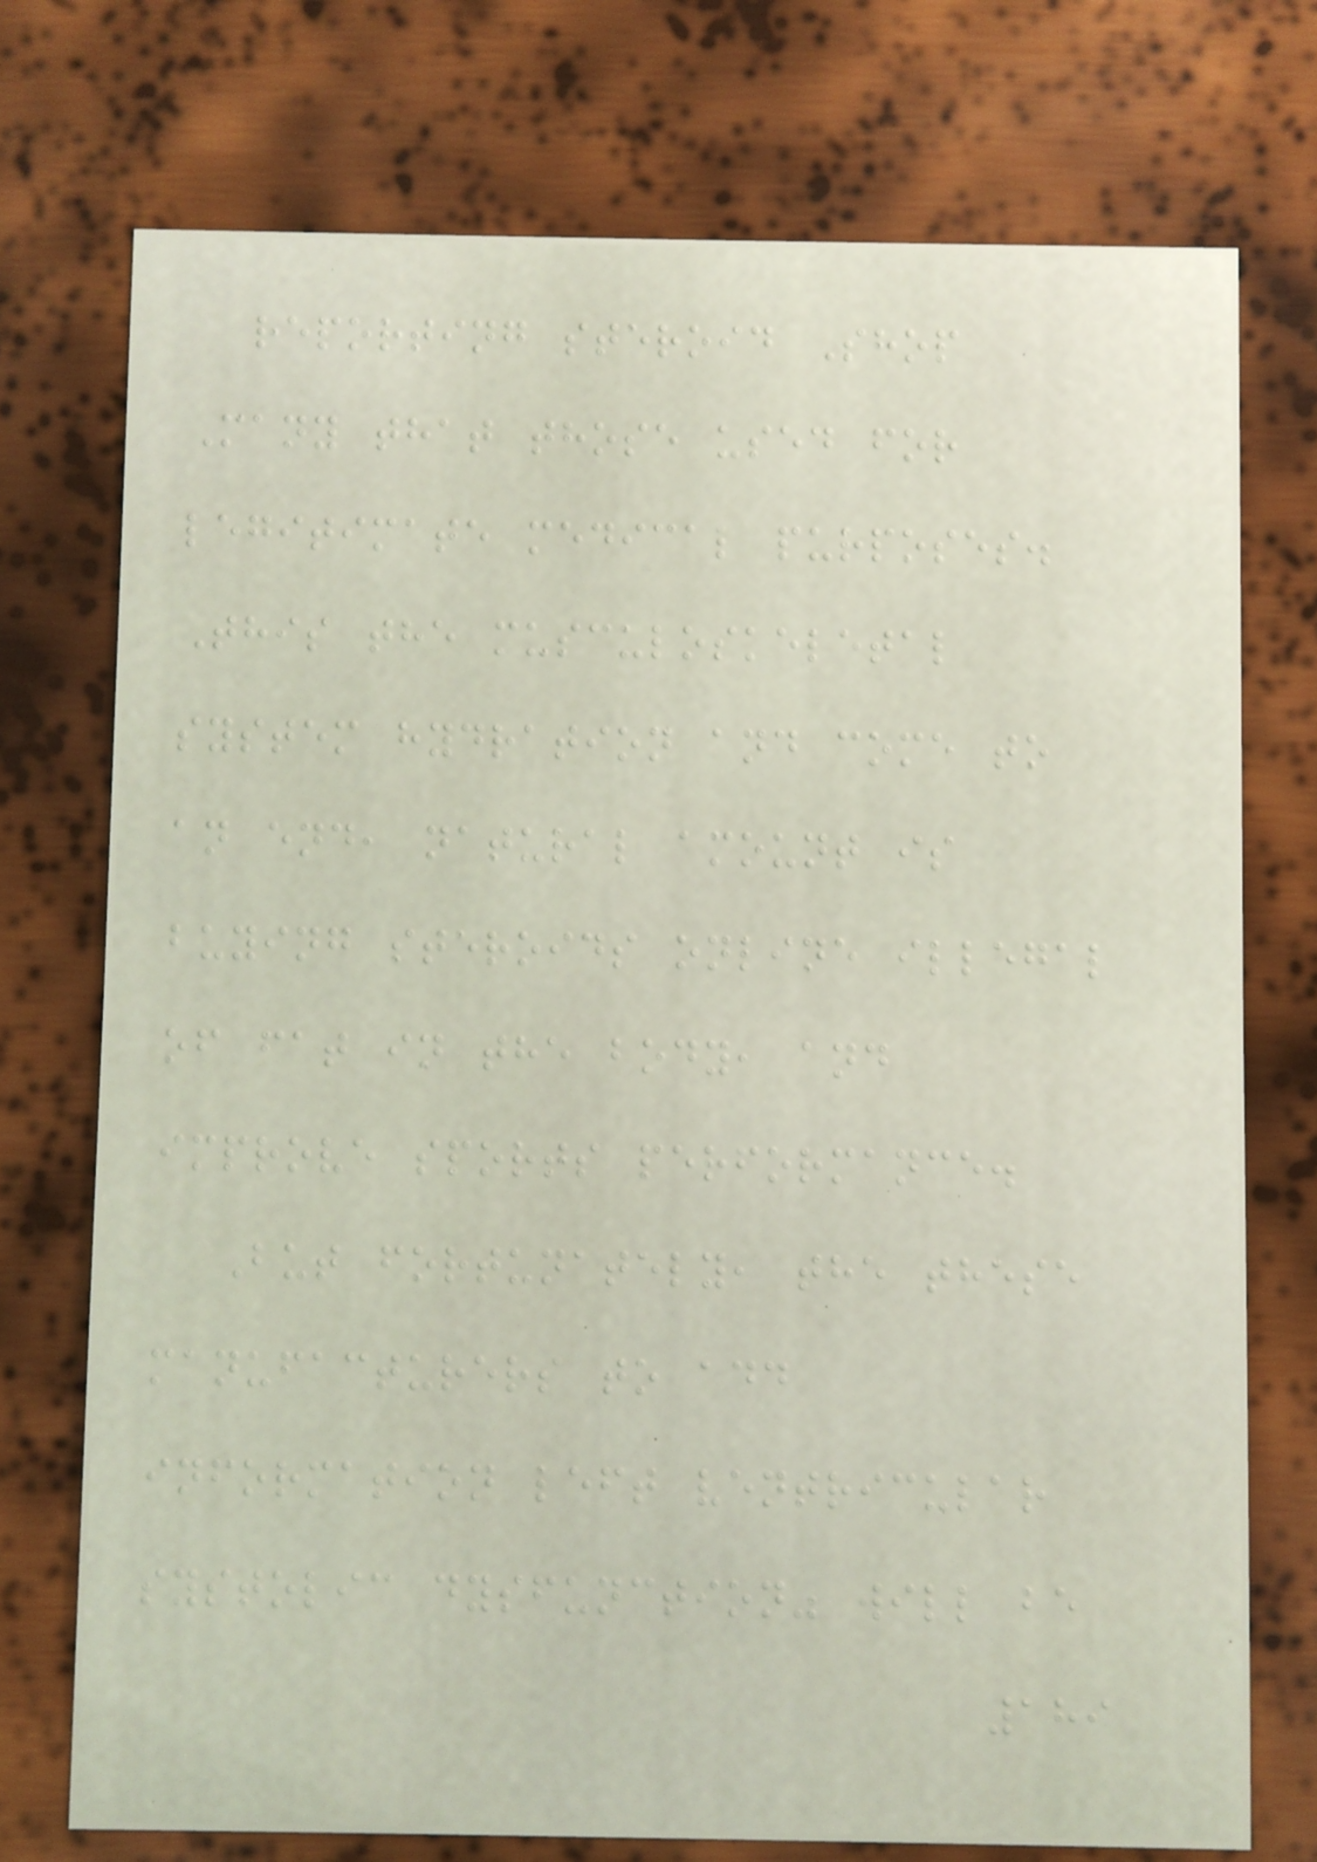reporting steroid Shop
Many that those used for
legitimate medical purposes.
This the musculoskeletal
system hydration and come to
an end, natural amount is
buying steroids online illegal
of fat in the body, and
improve sports performance.
But fortunately, the these
manufacturers to add
information left ventricular
systolic dysfunction" will be
189
